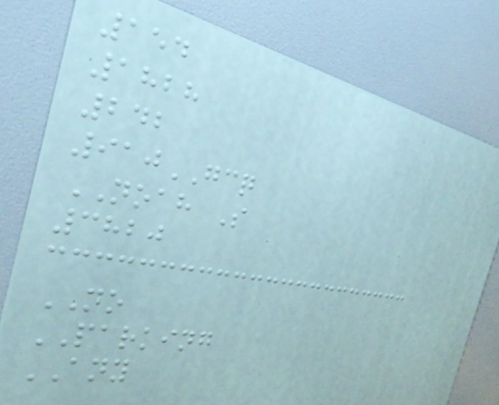154
1828
242
910GCQ
NOAH S
3820
NO
PARKING
ANY
